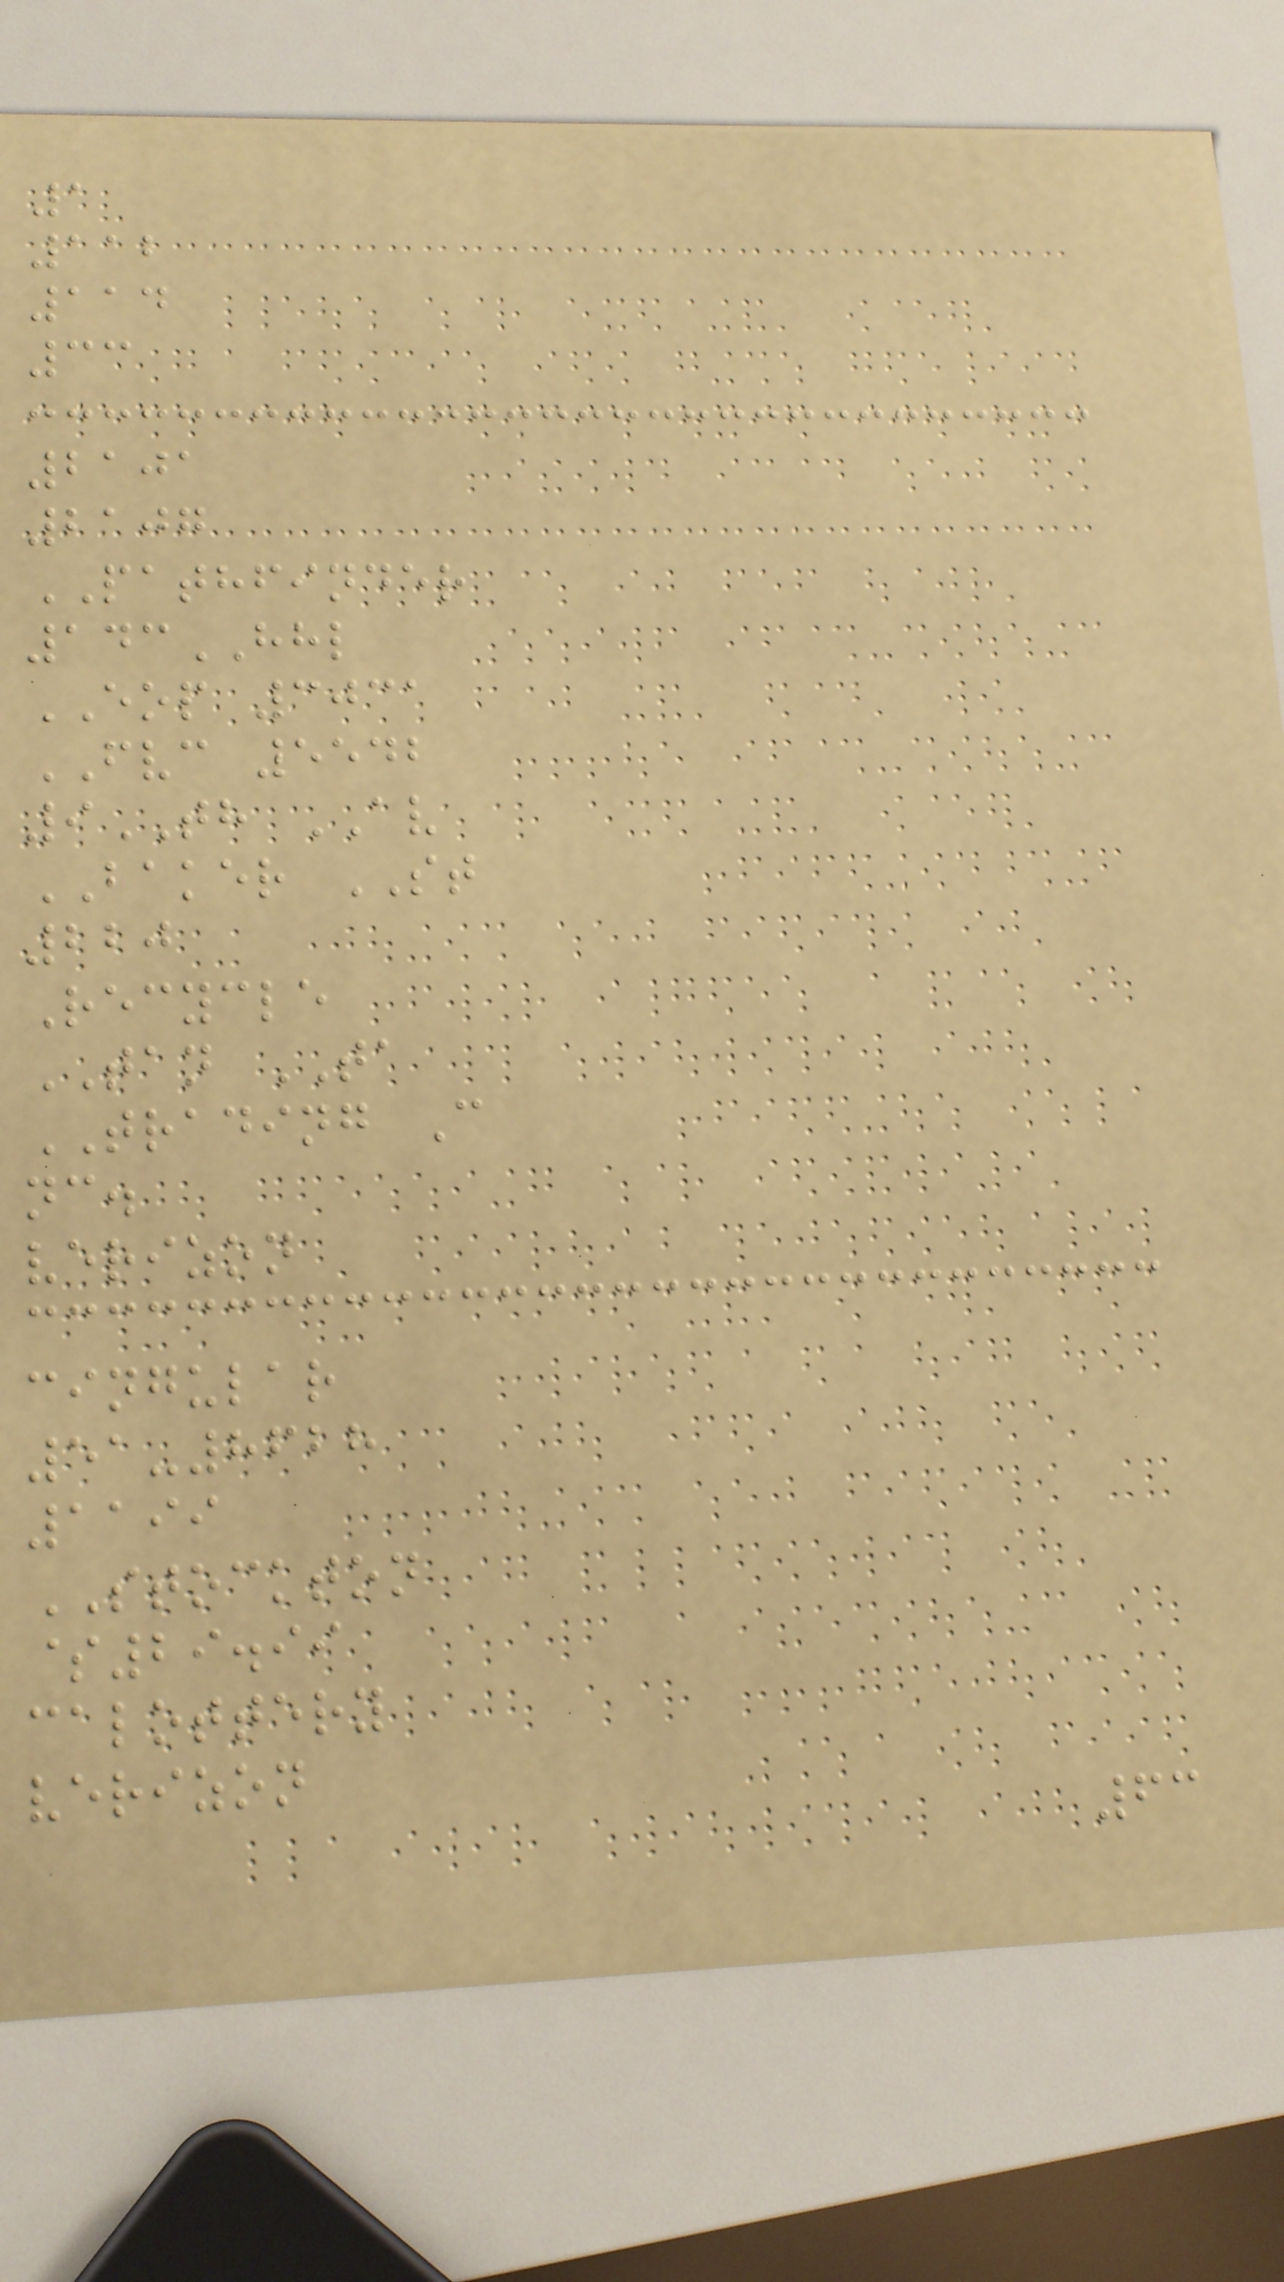1
112
114
33
2101
2107
PATHFINDER
143HHL
EOP 3031
FVC 5542
9TH AV
BAKER ST
220
Recycle
TAN TA
TRADING C
nc.
verizon
cingular
51-8628
1199
STOCKTON
$29.99
calottery
verizon
63
